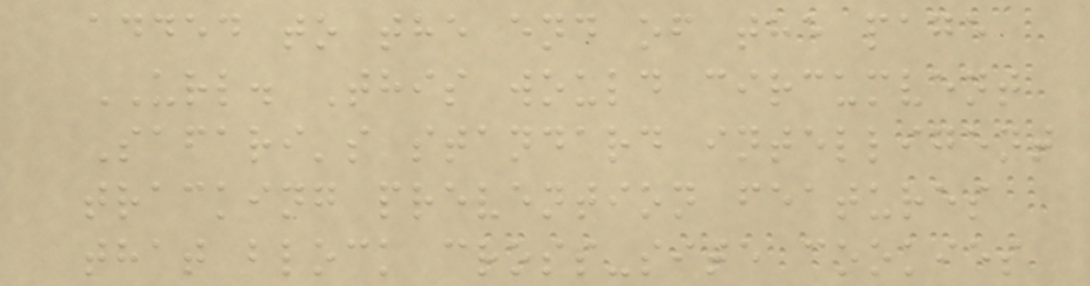added to the end of the page
URL. This would circumvent
Safari's standard intelligent
tracking prevention features
that block cross-site cookies
